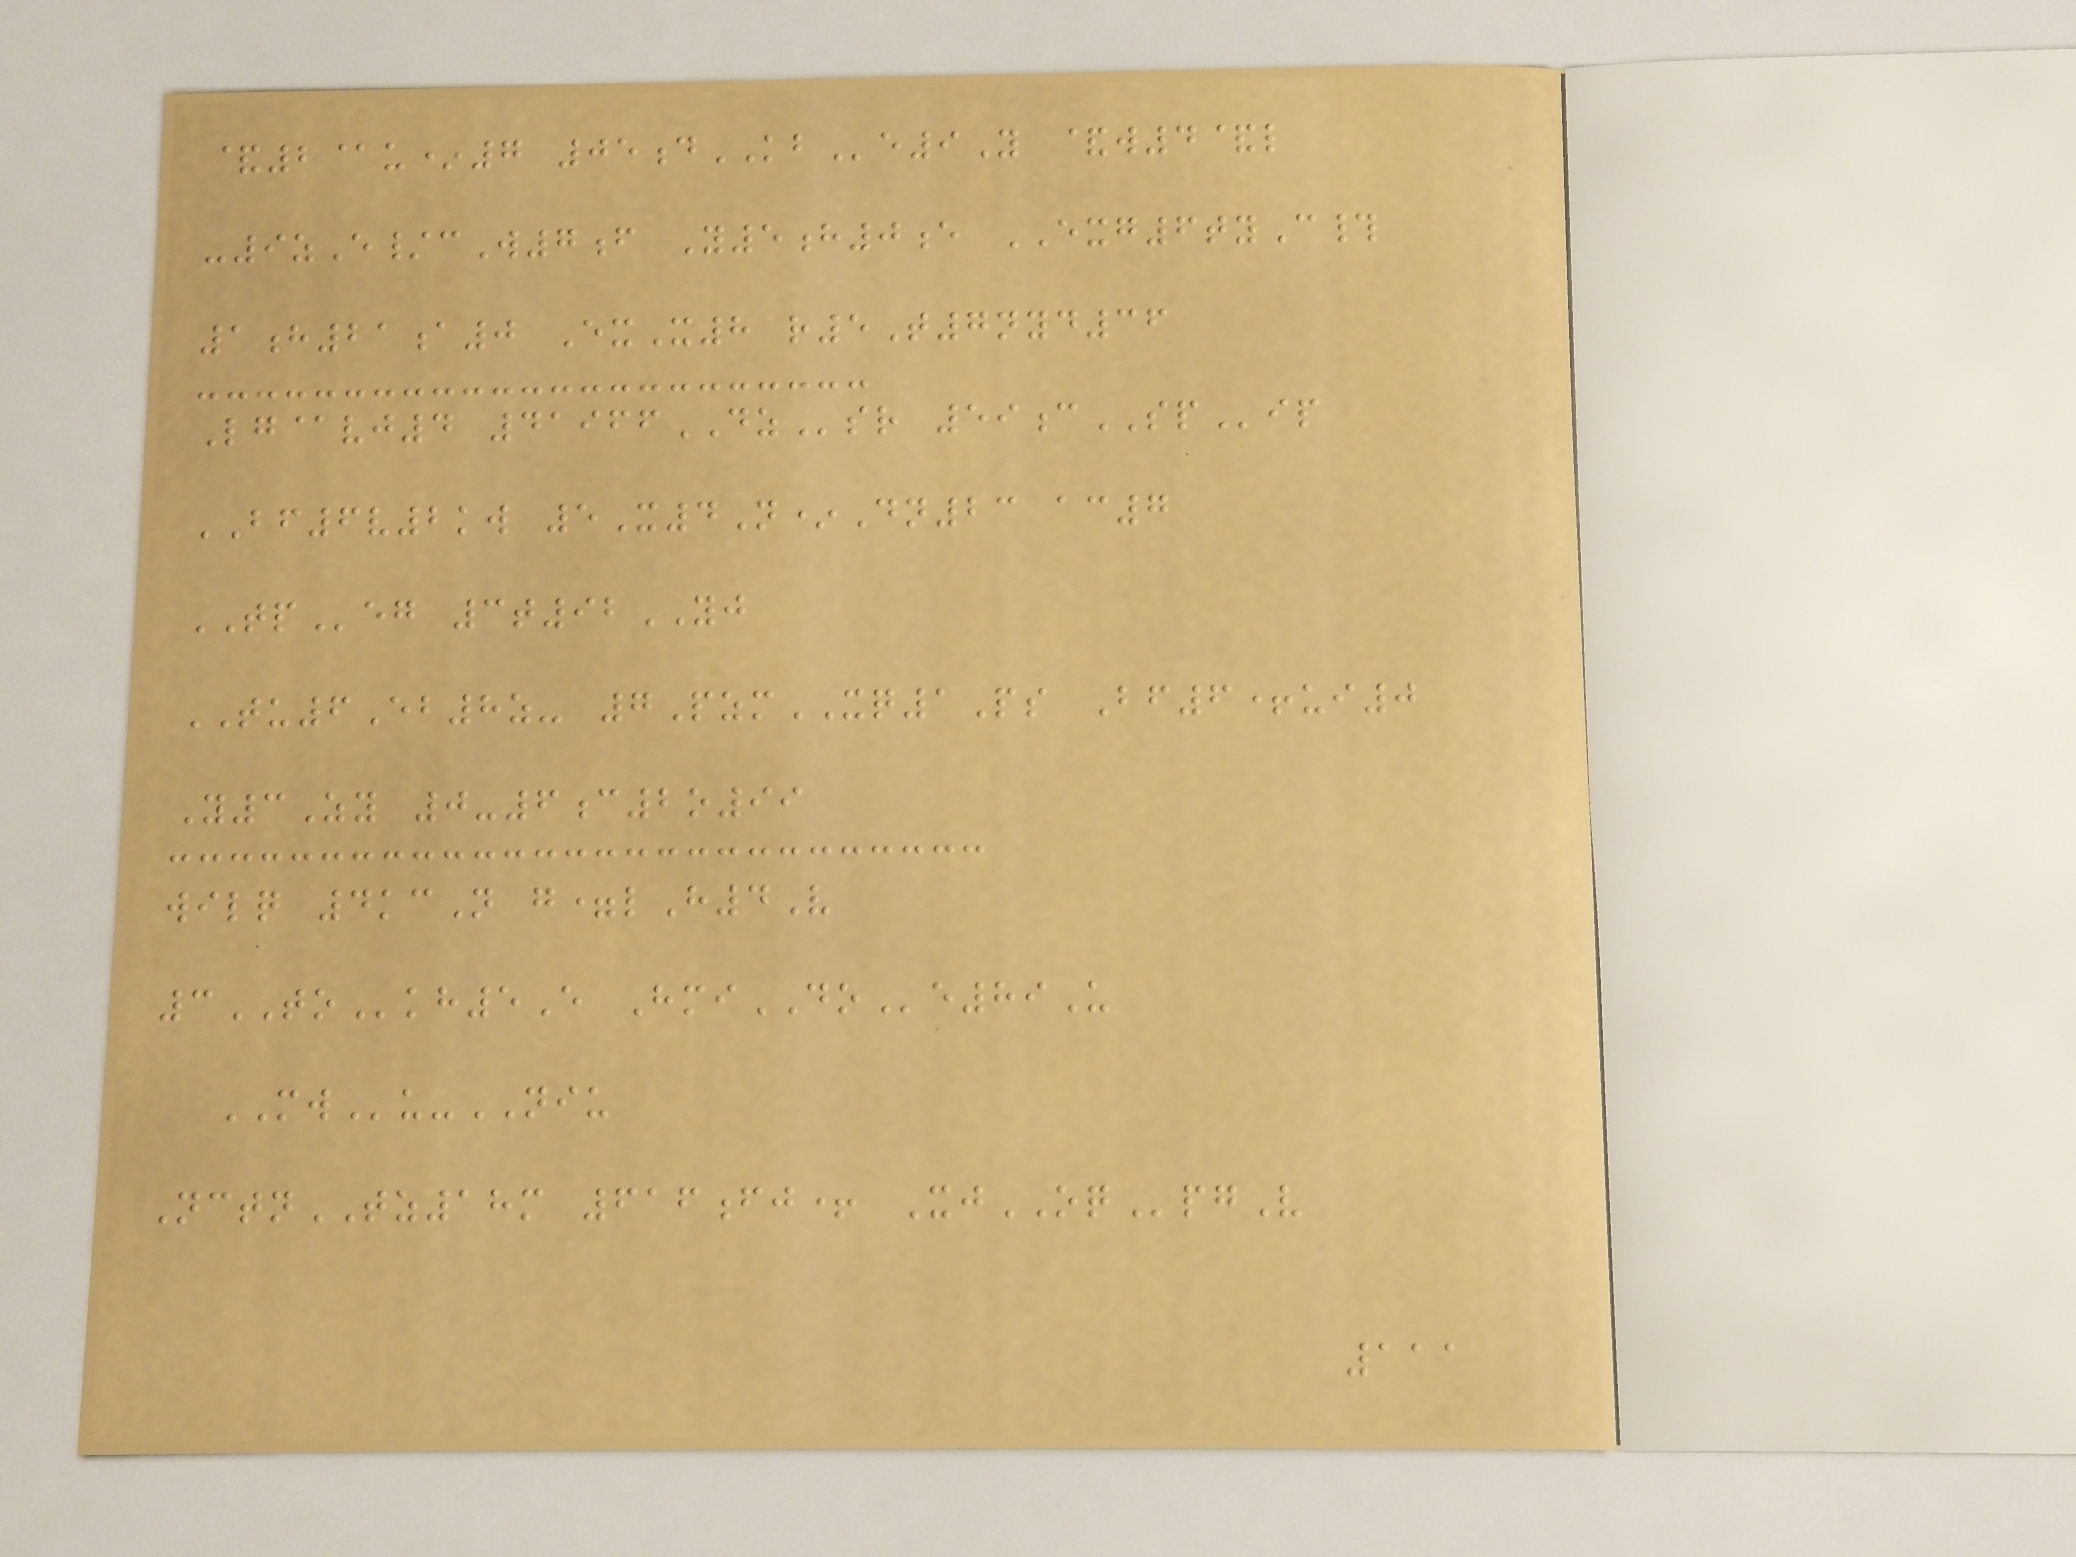&2@u*7 05dKBe9Y &w4&l
-9zE/cW7f Y5h0e EXG6tyC#
1h21a0 ExX8 r5T7nyd36
Lg@vj4 41966DZsr 59cSPip
BF6v2kw 5X4N*Dn23 ac7
TPeg 3t92YJ
TU6Eb8z- 7PzmXQ1Ps Bf6+ui0
Y3Zy 0-6c2o99
wilq 4kcN g=lH4V
3TOkh5E HmiDOe89U
MWu-NIU
NctnTZ18m 616fj+ XjOQpgV
111
